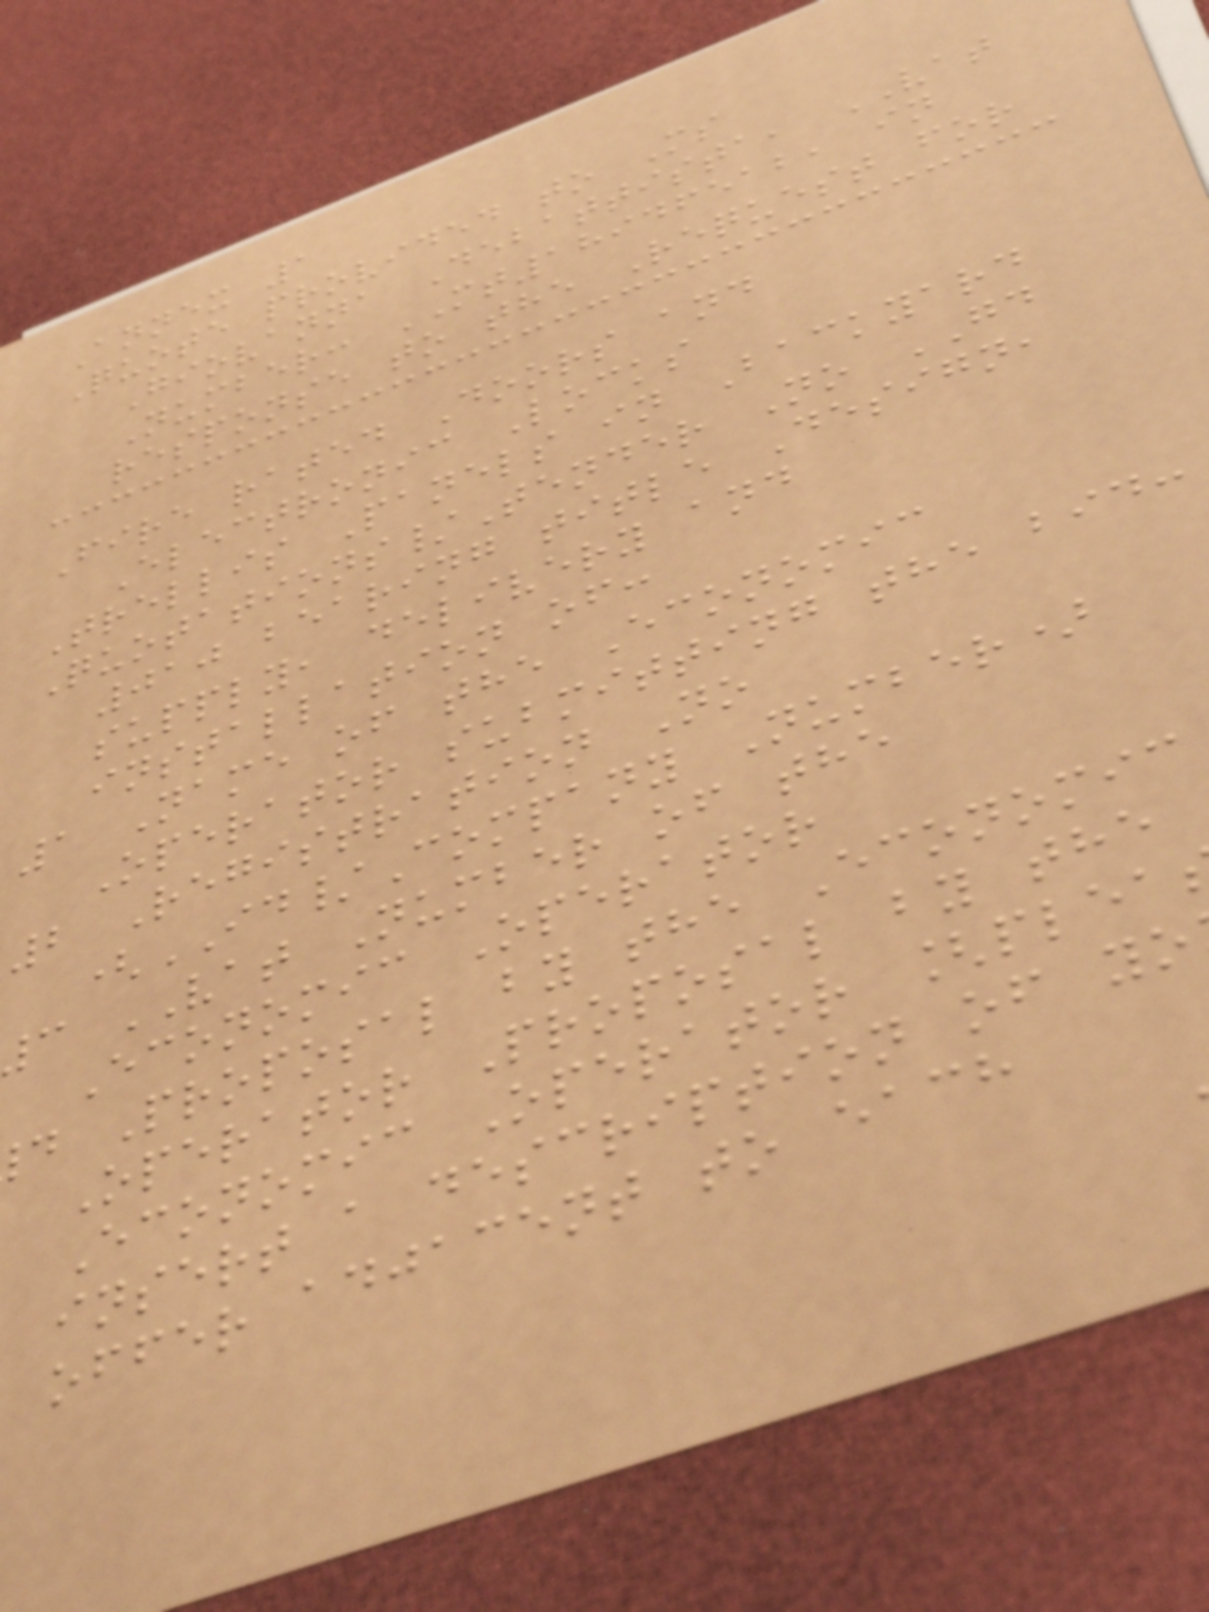Annex 1
Quote provided to Ms
Giovanna Debattista, VAT
Number: MT18946512, in
response to the Request for
Fire rated Doors and
Electronic Locks
Trellis Panels in Backyard
Quotations/Tender No GD
010 bearing title Design,
supply, delivery and
installation of:
1 Name of the Economic
Operator submitting the bid:
2 Registration No
(ID/Company Number)
c VAT Number of the
Economic Operator
d Proposal by the Economic
Operator Proposal by the
Economic Operator [plea
insert a description of yo
offer adjacent to each
